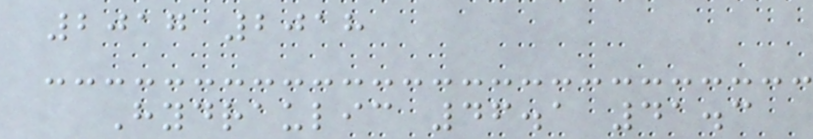2017 2018
Hydraulic 46.1 41.3
